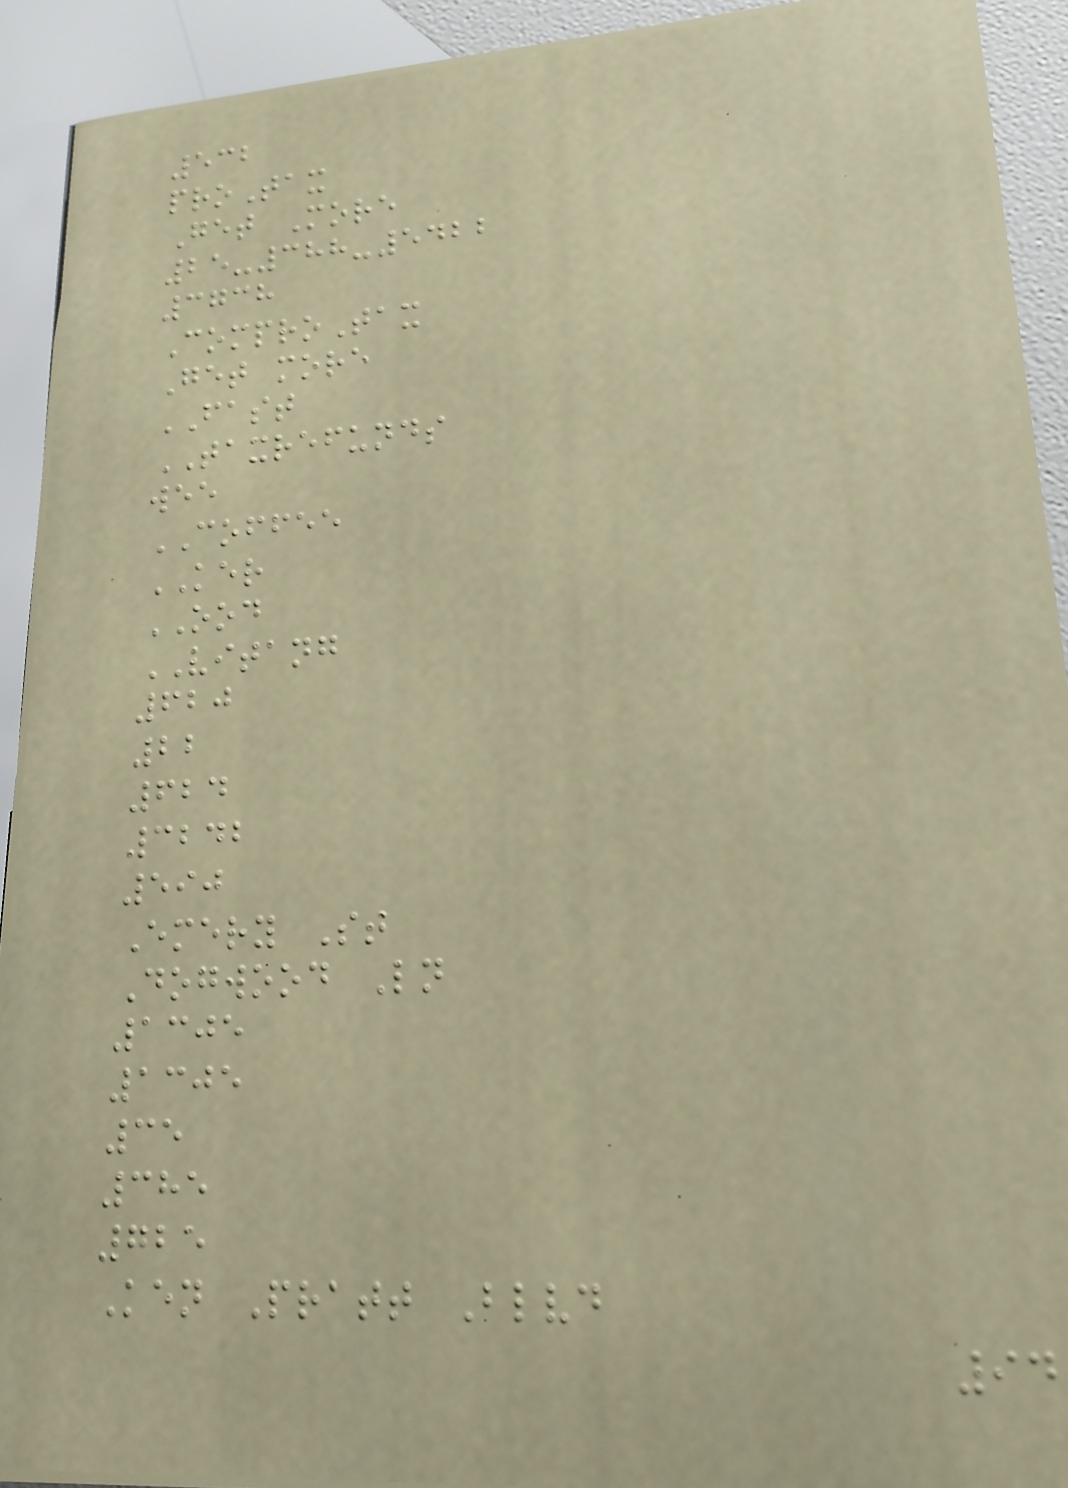532
proTax
Get More
25-388-5422
3738
ComproTax
Get more
FAST
TAXREFUNDS
wee
COFFEE
KER
OOD
VITANG
620
22
624
3242
590
Emery St
Dogwood Ln
1305
1305
35
385
725
Ken Pratt Blvd
94
